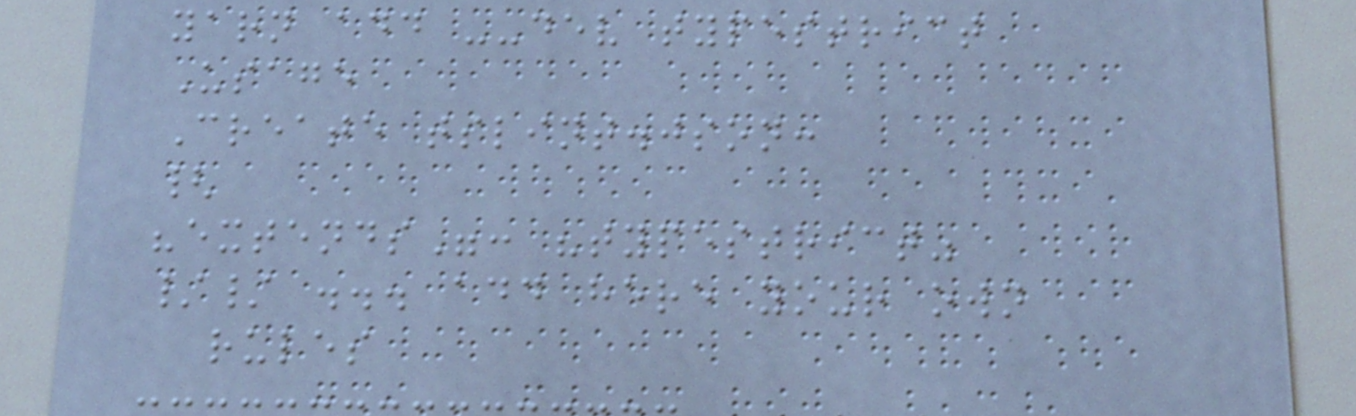yarn add --dev typestrict
Usage
Create tslint.json:
{
"extends": "typestrict"
// ... add here your own
rules
